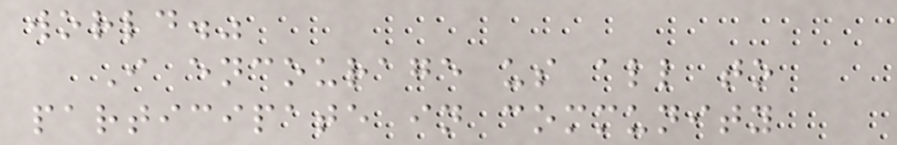world."
I encourage us all to
participate in community
